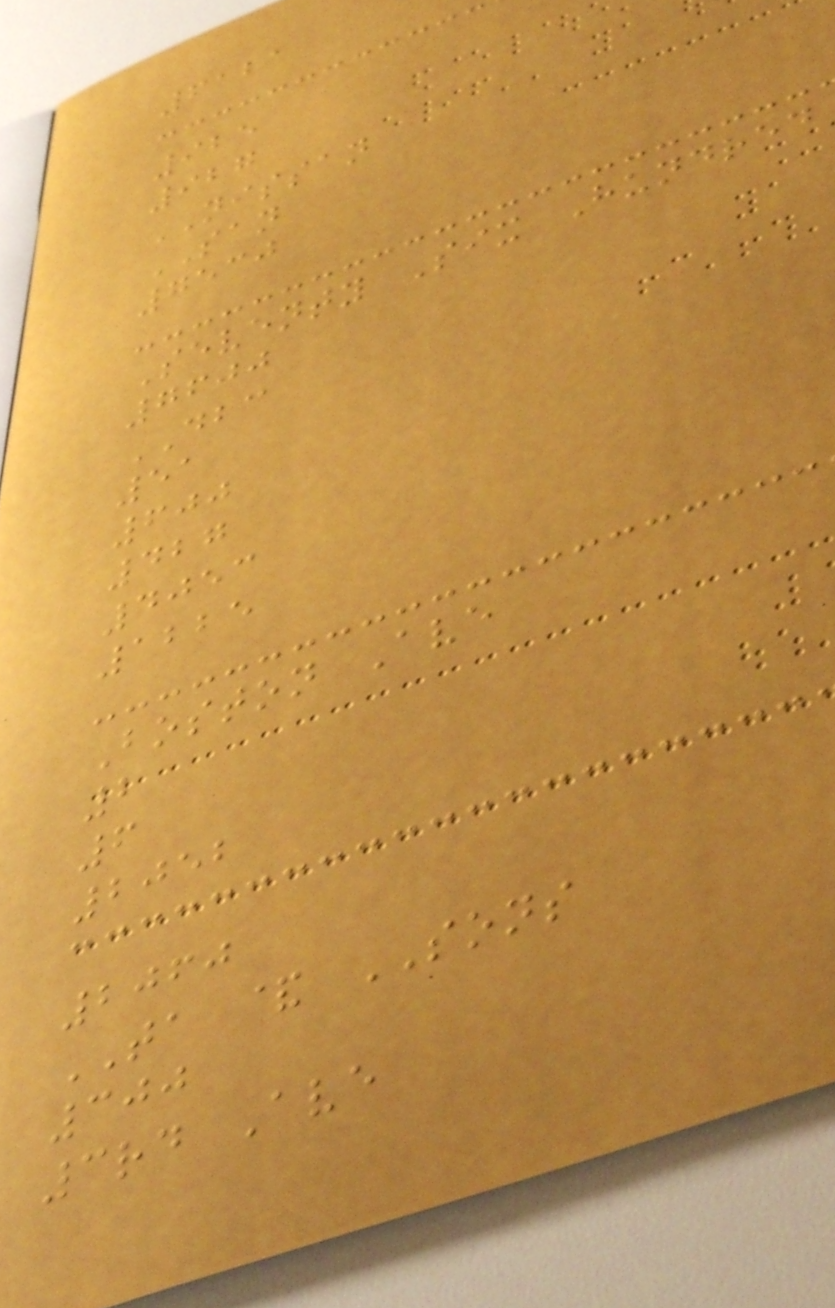6121
925
927
NISSAN
SAN
7530
Seventy Six Hundred
7600
DBC
51
600
427
4053
1225
Boston Ave
2
6
2052
2060
TA & SONS
300
3rd Ave
